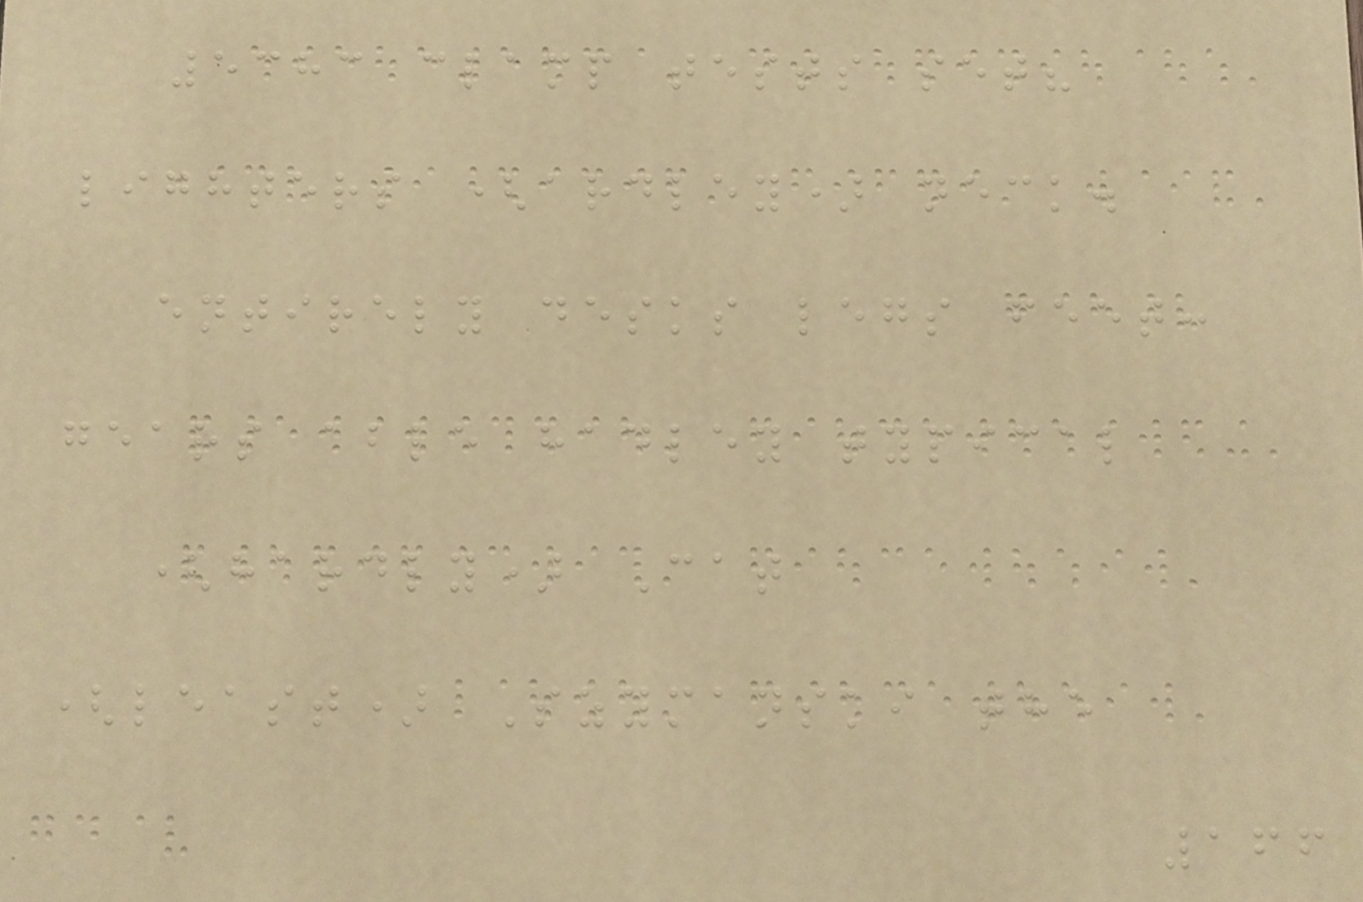5383 clamp tests set?
lighters (ardley) neck.
entirely desks legs feet:
gears able hadley typical
(hardly) Cat
(least) Szymanski the
166
